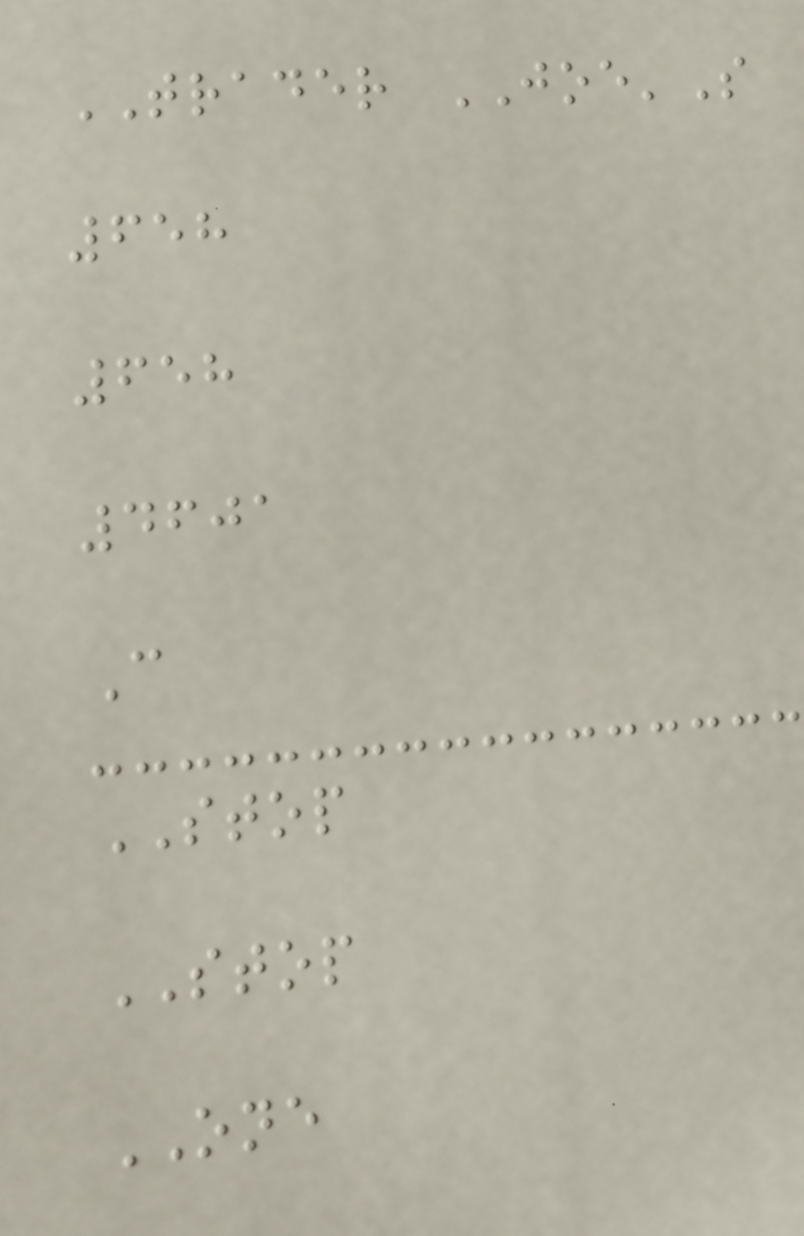TRADER JOE'S
658
658
4601
C
STOP
STOP
ONE
